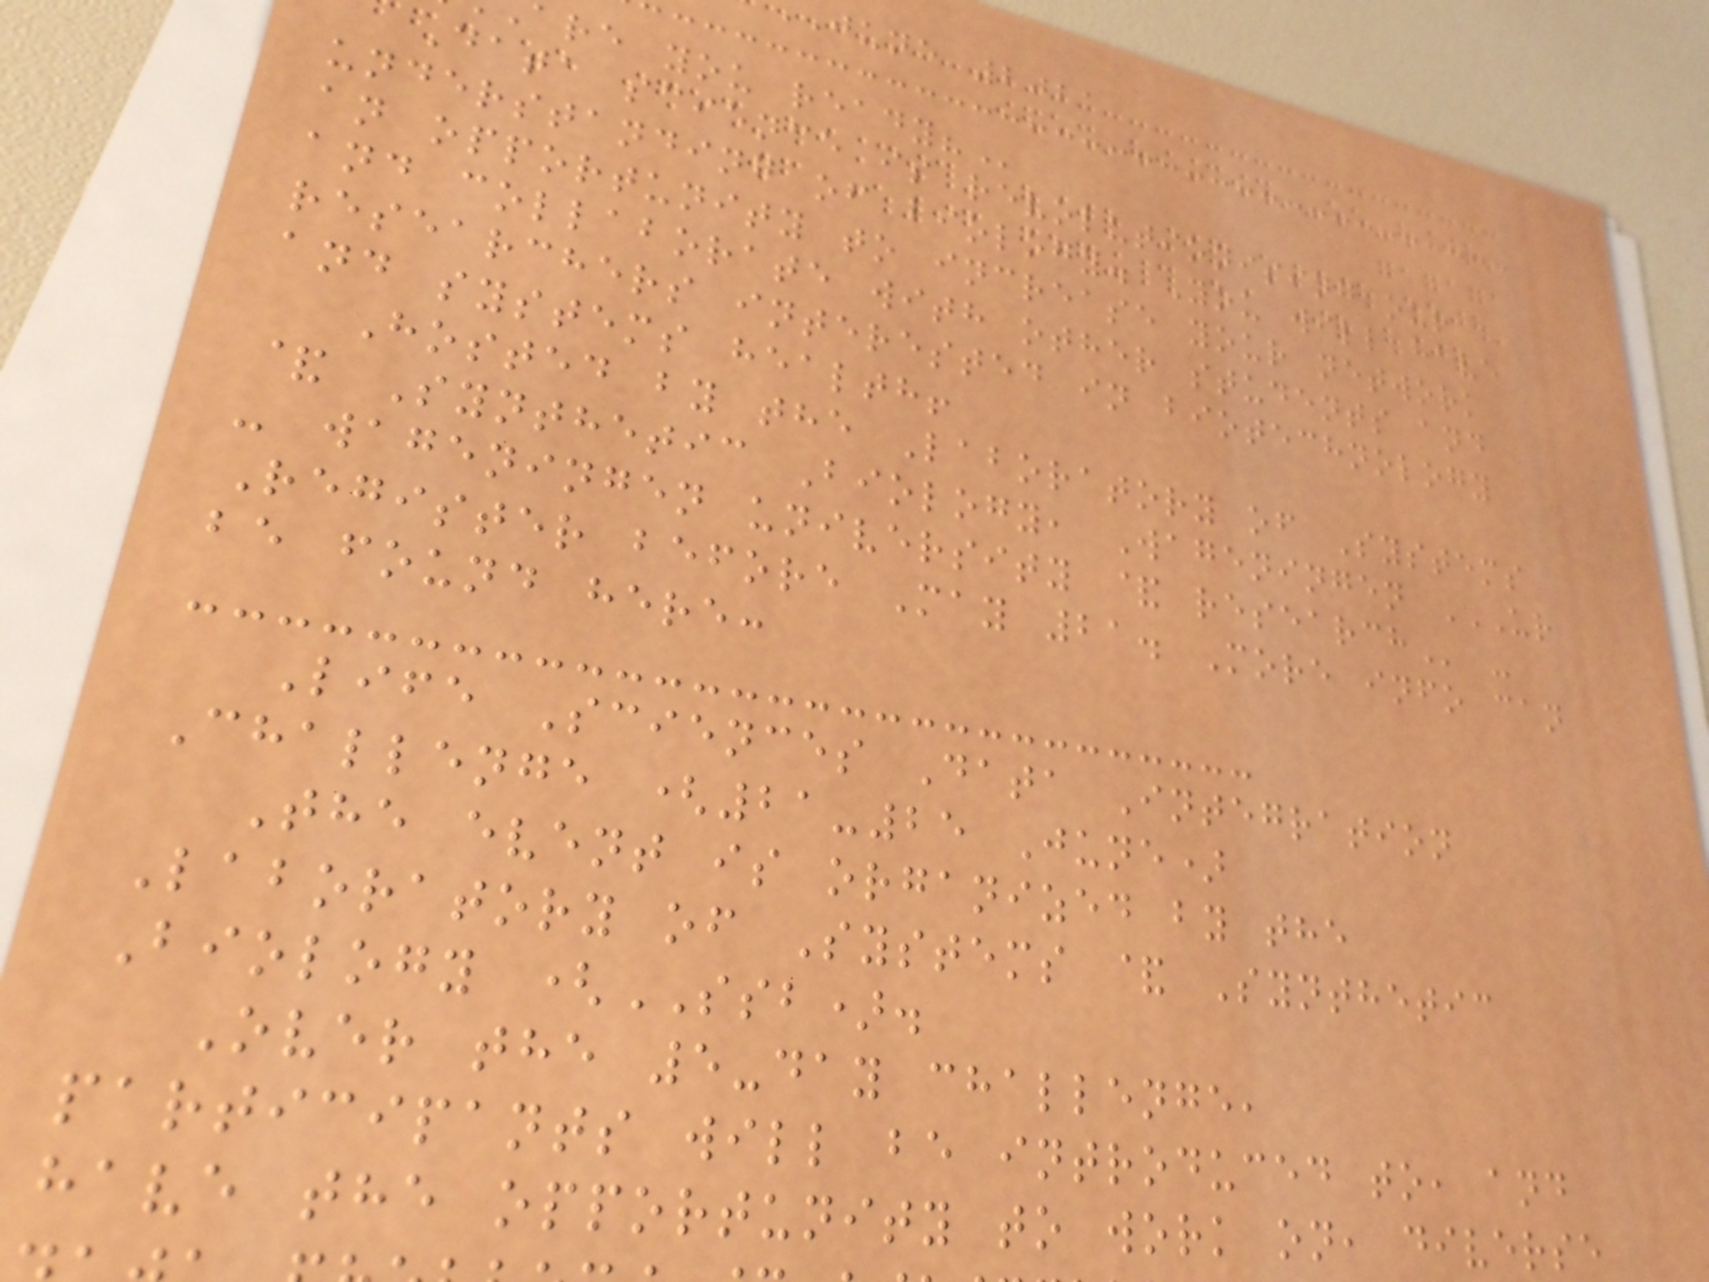june 2021
are you
Data science is revolutionising our
understanding of biology. You will have
an opportunity to increase your network
and collaborate with other students and
researchers interested in biotechnology
and systems health!
Hosted by the Laboratory of Systems
& Synthetic Biology, Wageningen UR
- wageningen university &
Register before May 21. More info can
be found here:
Life Sciences Data Integration
Challenge (21-25 June)
The event is organized by the
Laboratory of Systems & Synthetic
Biology (SSB).
Over the 5-day challenge,
participants will be introduced to, and
have the opportunity to work on, diverse
